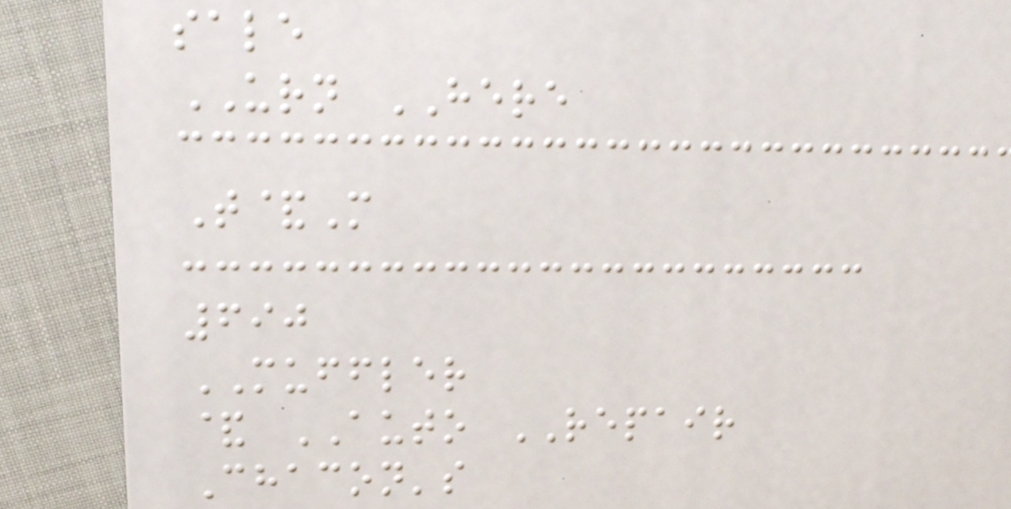sale
URN HERE
T&M
690
MUFFLER
& AUTO REPAIR
Chacon's
